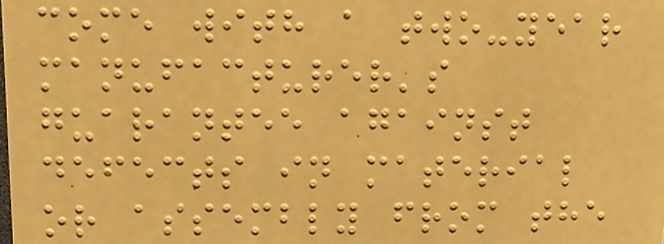come with a two-year
manufacturer's
guarantee against
defects in material
or assembly from the
